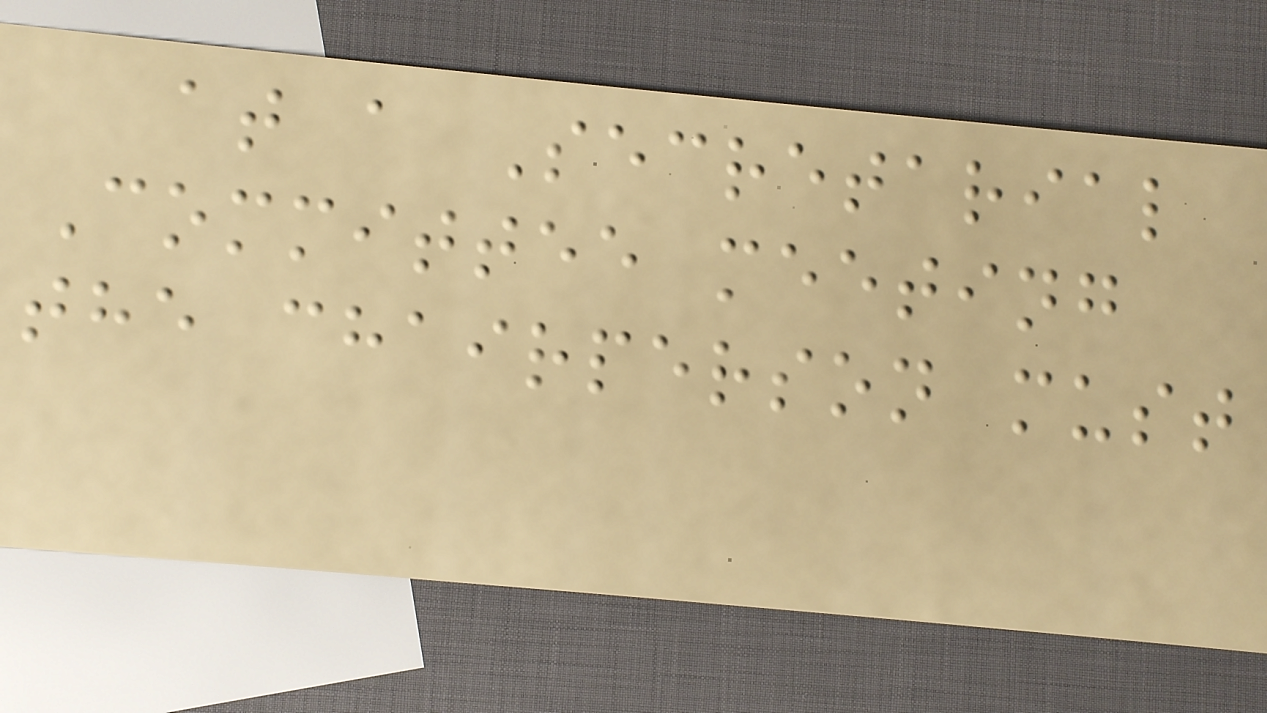at a Secretarial
Committee meeting
the chairperson must
